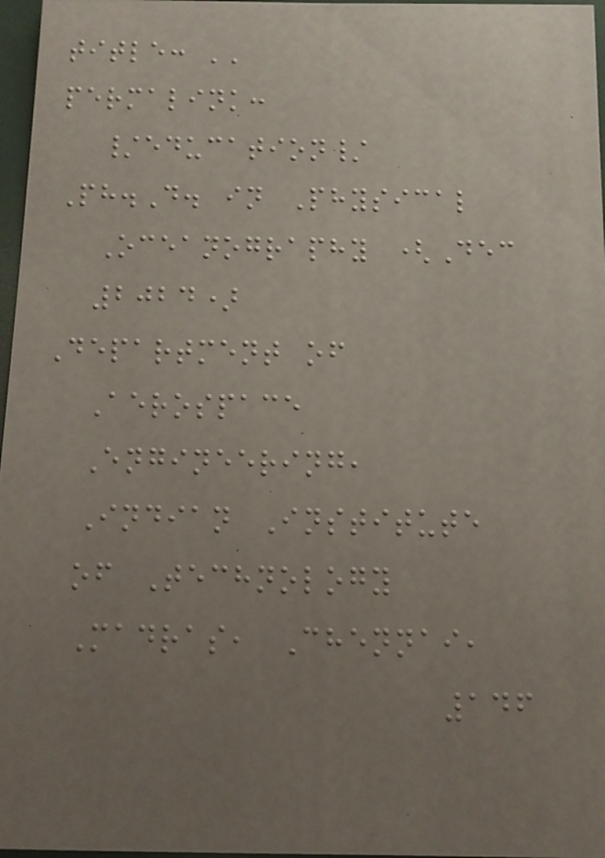title: ''
permalink:
/education/
Ph.D. in Physical
Oceanography (Dec
2024)
Department of
Aerospace
Engineering,
Indian Institute
of Technology
Madras, Chennai,
146
